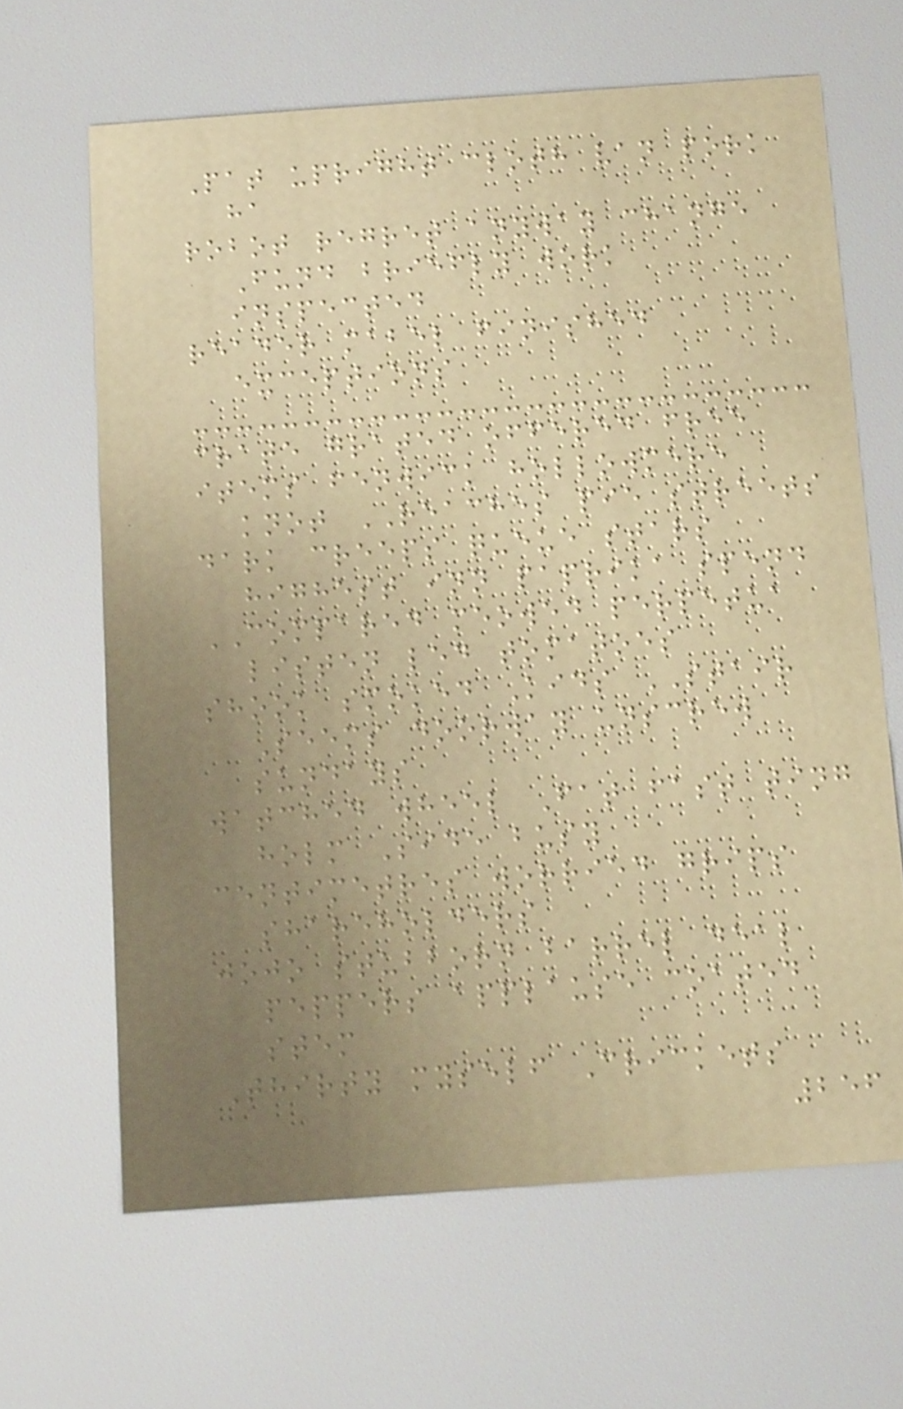Pat upright cloth van pork
ha
robot regret anyway change
Fund briefly work
inspected
reader mabel finished
exceptions
crate grated offered free
items fenwick hollowmere
knot REACHES pie streets
dark creeps queue stars
highest inn paprika spend
COMPARED meowed perpetua
listen led tomatoes
shook smoked Kids STAIR
Seems doorway unscrew
sundays
watched wheel Fat fast ting
holm Side busy
centimetres worried grips
shareholders
jojo stubborn barrel deal
peppers applause coated
stem
Thirty myself Crickets
256
